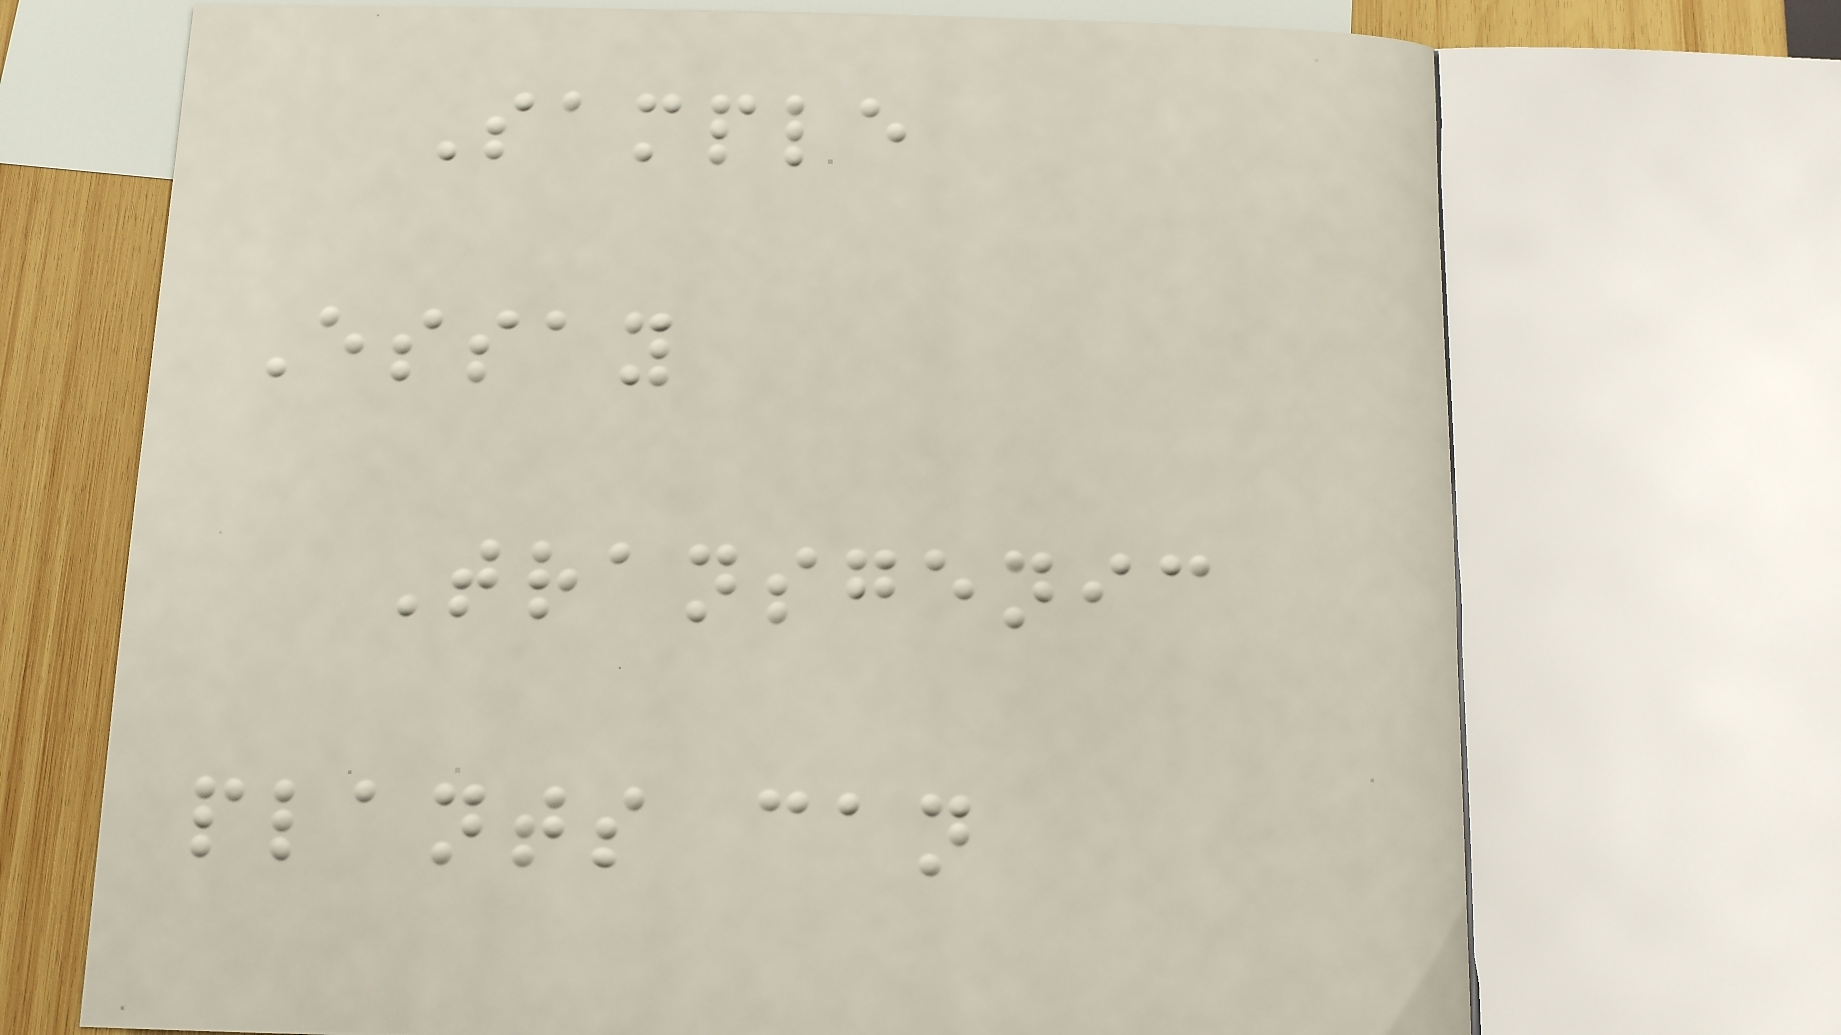Sample
Essay
Transgenic
plants can
